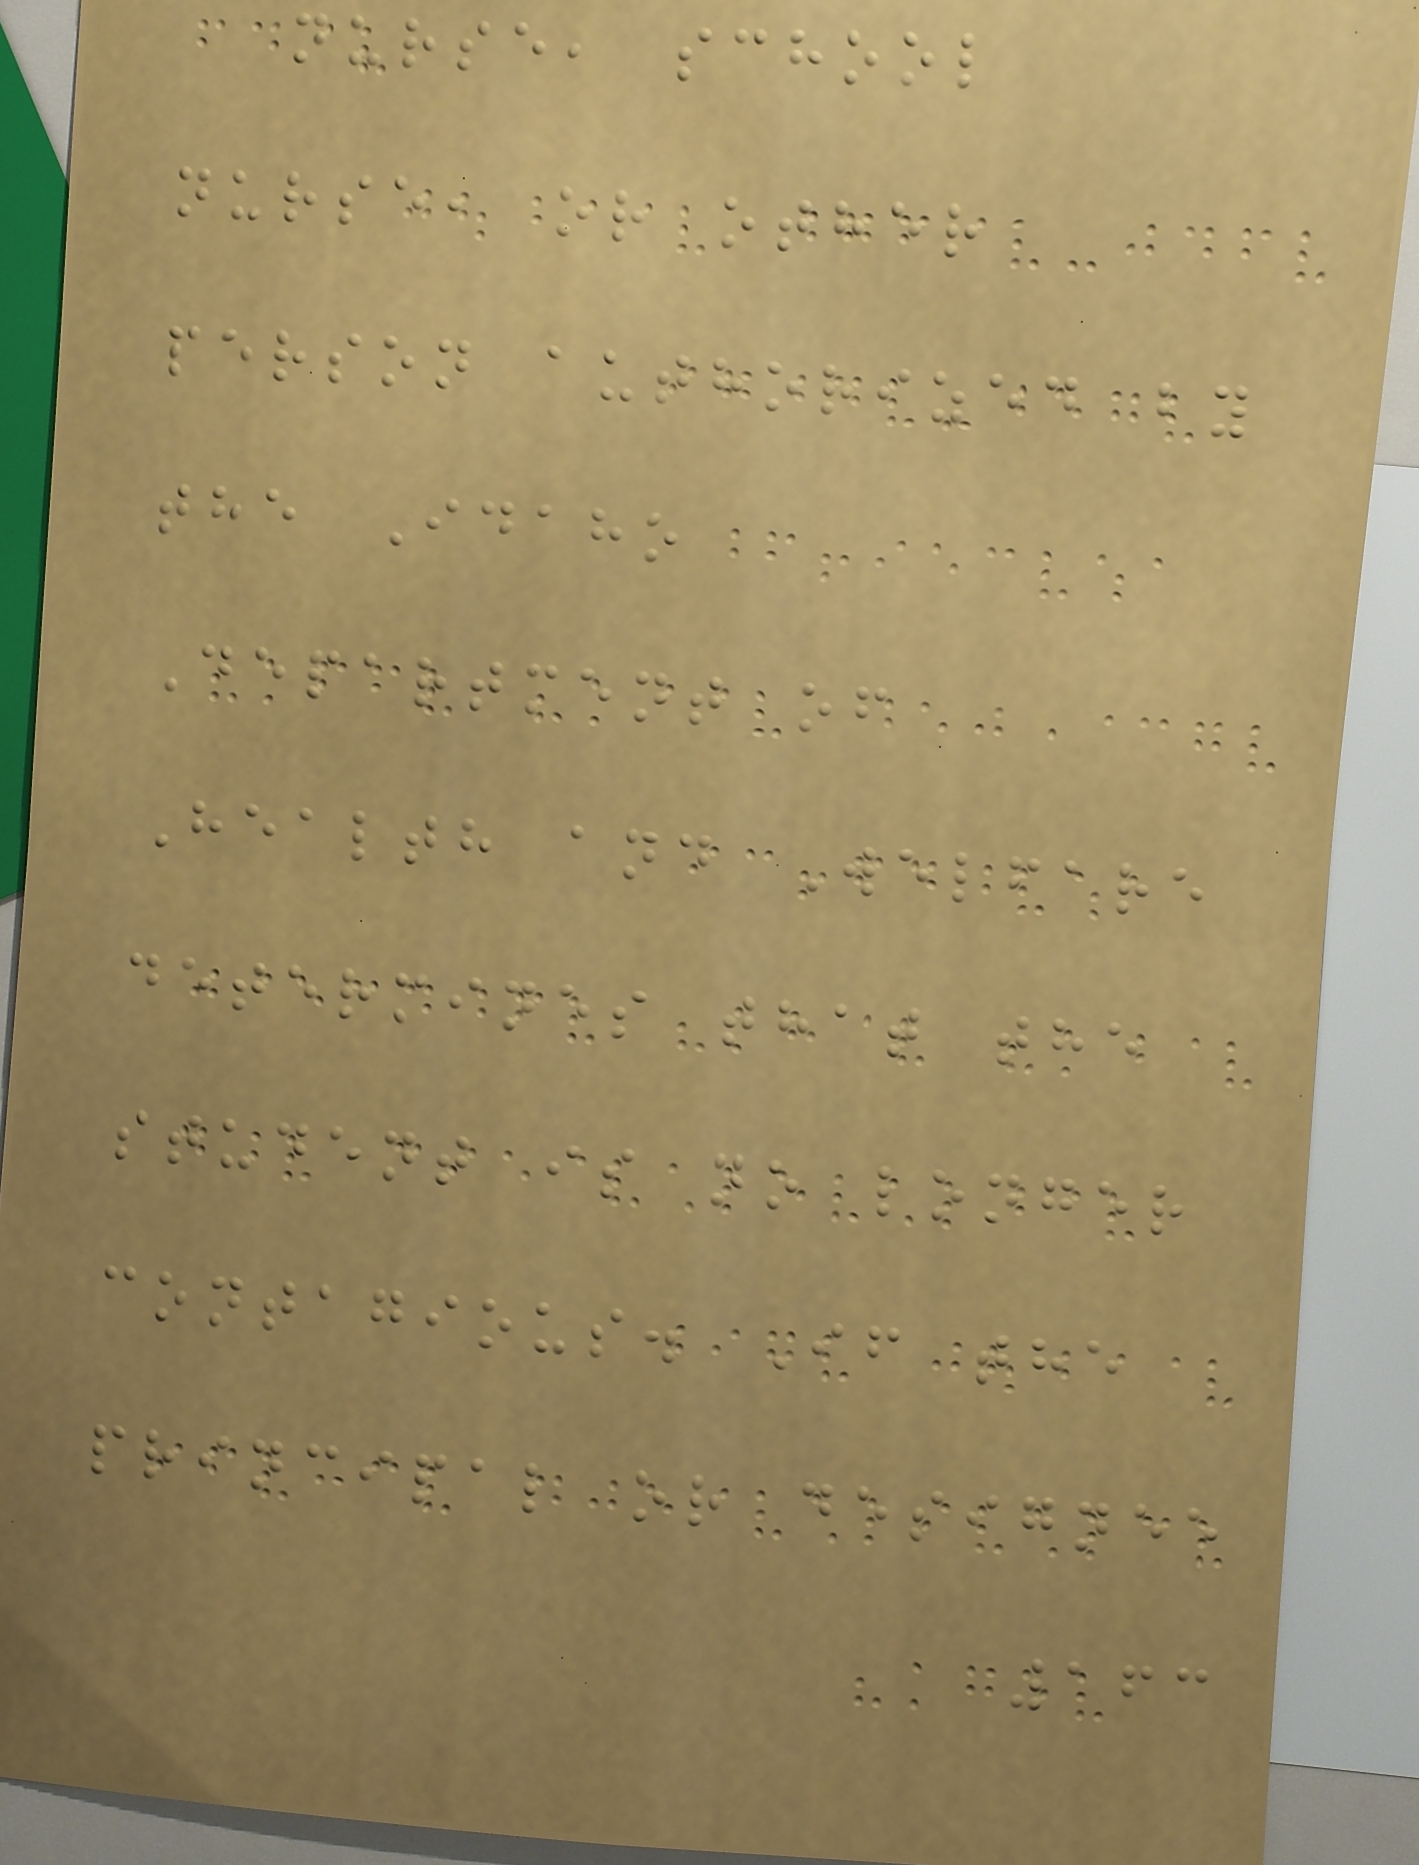nurse, school
nurse, or other
person authorized by
the Idaho
Department of
Health and Welfare
determines that the
student is no longer
contagious. If the
principal or designee
163
